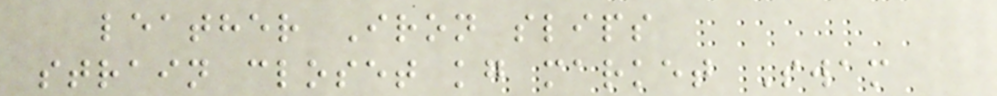leather Iron slips
strain closet kg market Swam
